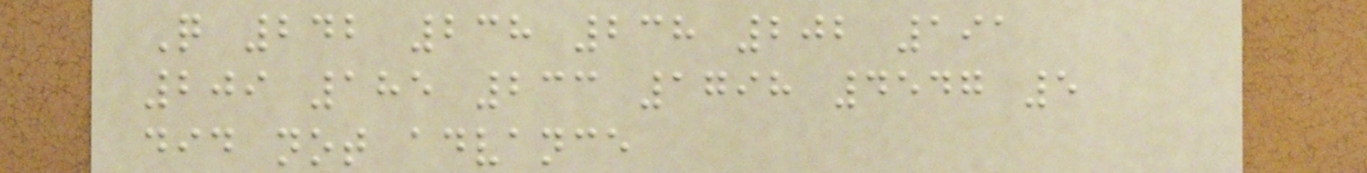Q 242 238 238 202 191
209 185 233 1798 4547 5
did not advance
